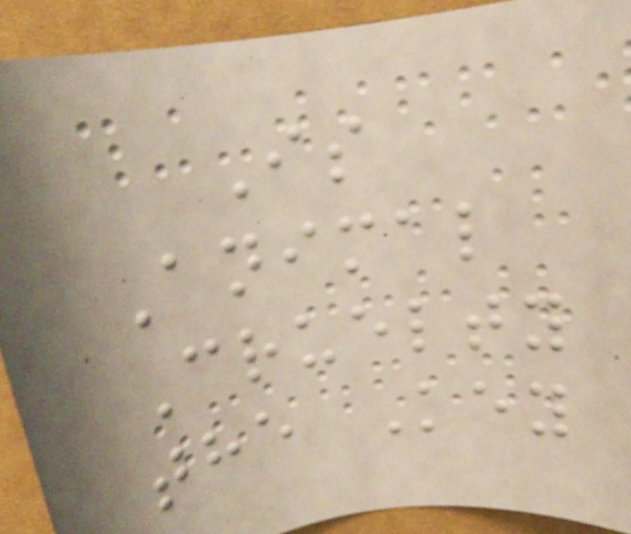Is
Animal
Cruelty
the Key
